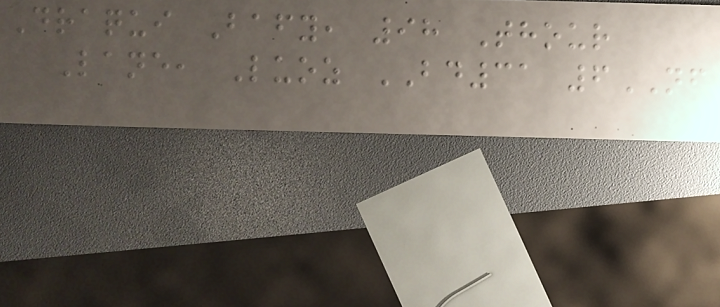Draqui Bafy, 98 Thour
Lane, Luoz BD31 6NF
